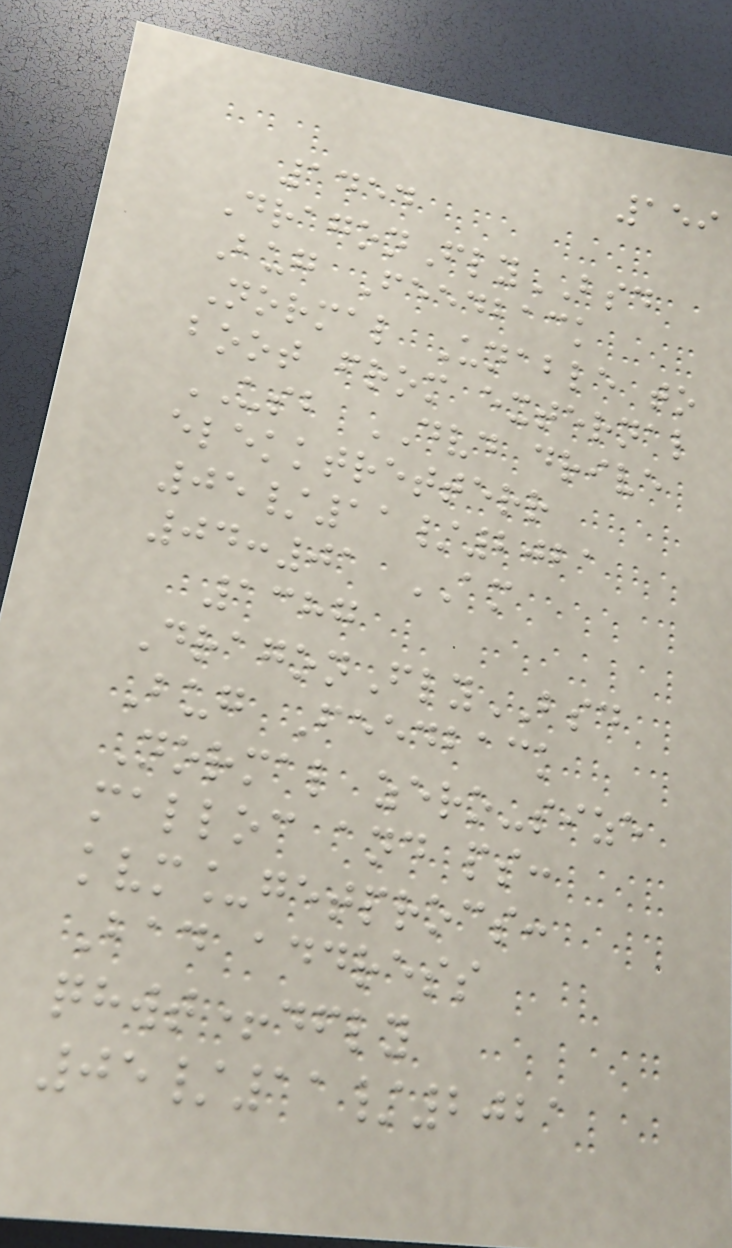159
1454
DragonFlyBSD
Bug Feedback
Normal Unable to
boot from external
USB DVD drive
elekktretterr
05/11/2021
04:01 AM
1387
DragonFlyBSD
Bug Feedback
Normal zero-size
malloc and ps:
kvm_getprocs:
Bad address
qhwt+dfly
05/11/2021
